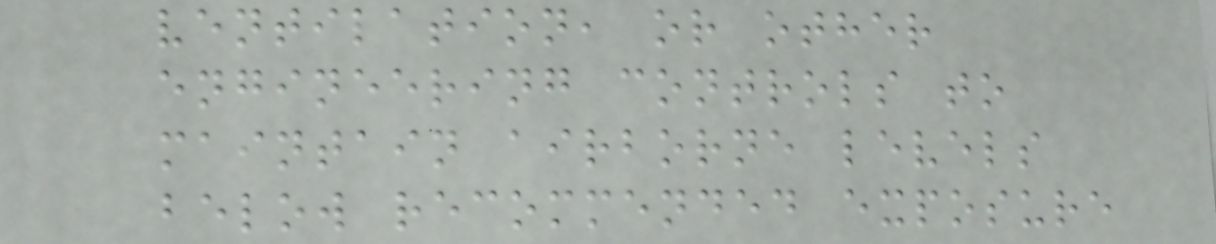ventilation, or other
engineering controls to
maintain airborne levels
below recommended exposure
